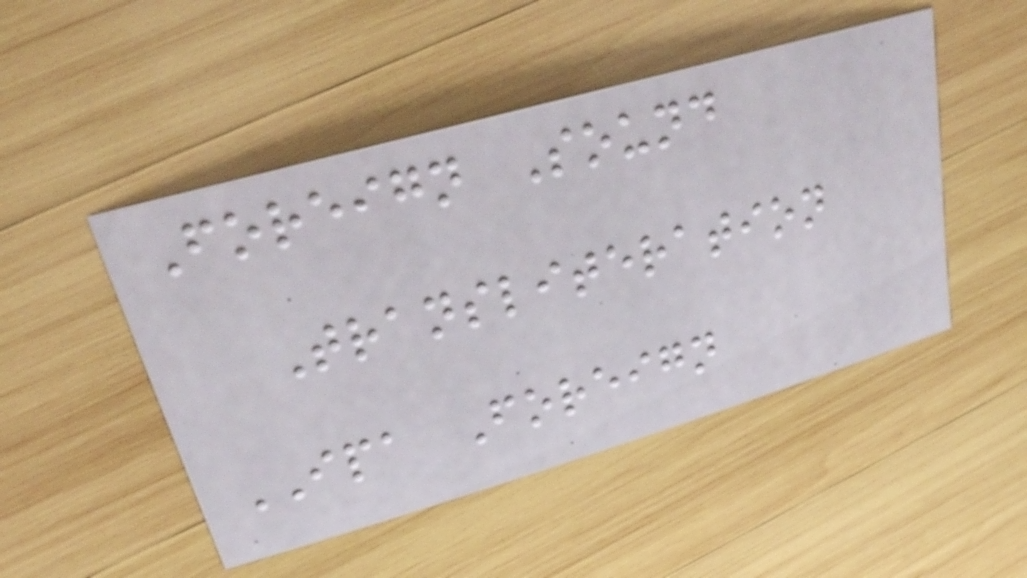Foreign Sound
Transliteration
IPA Foreign
